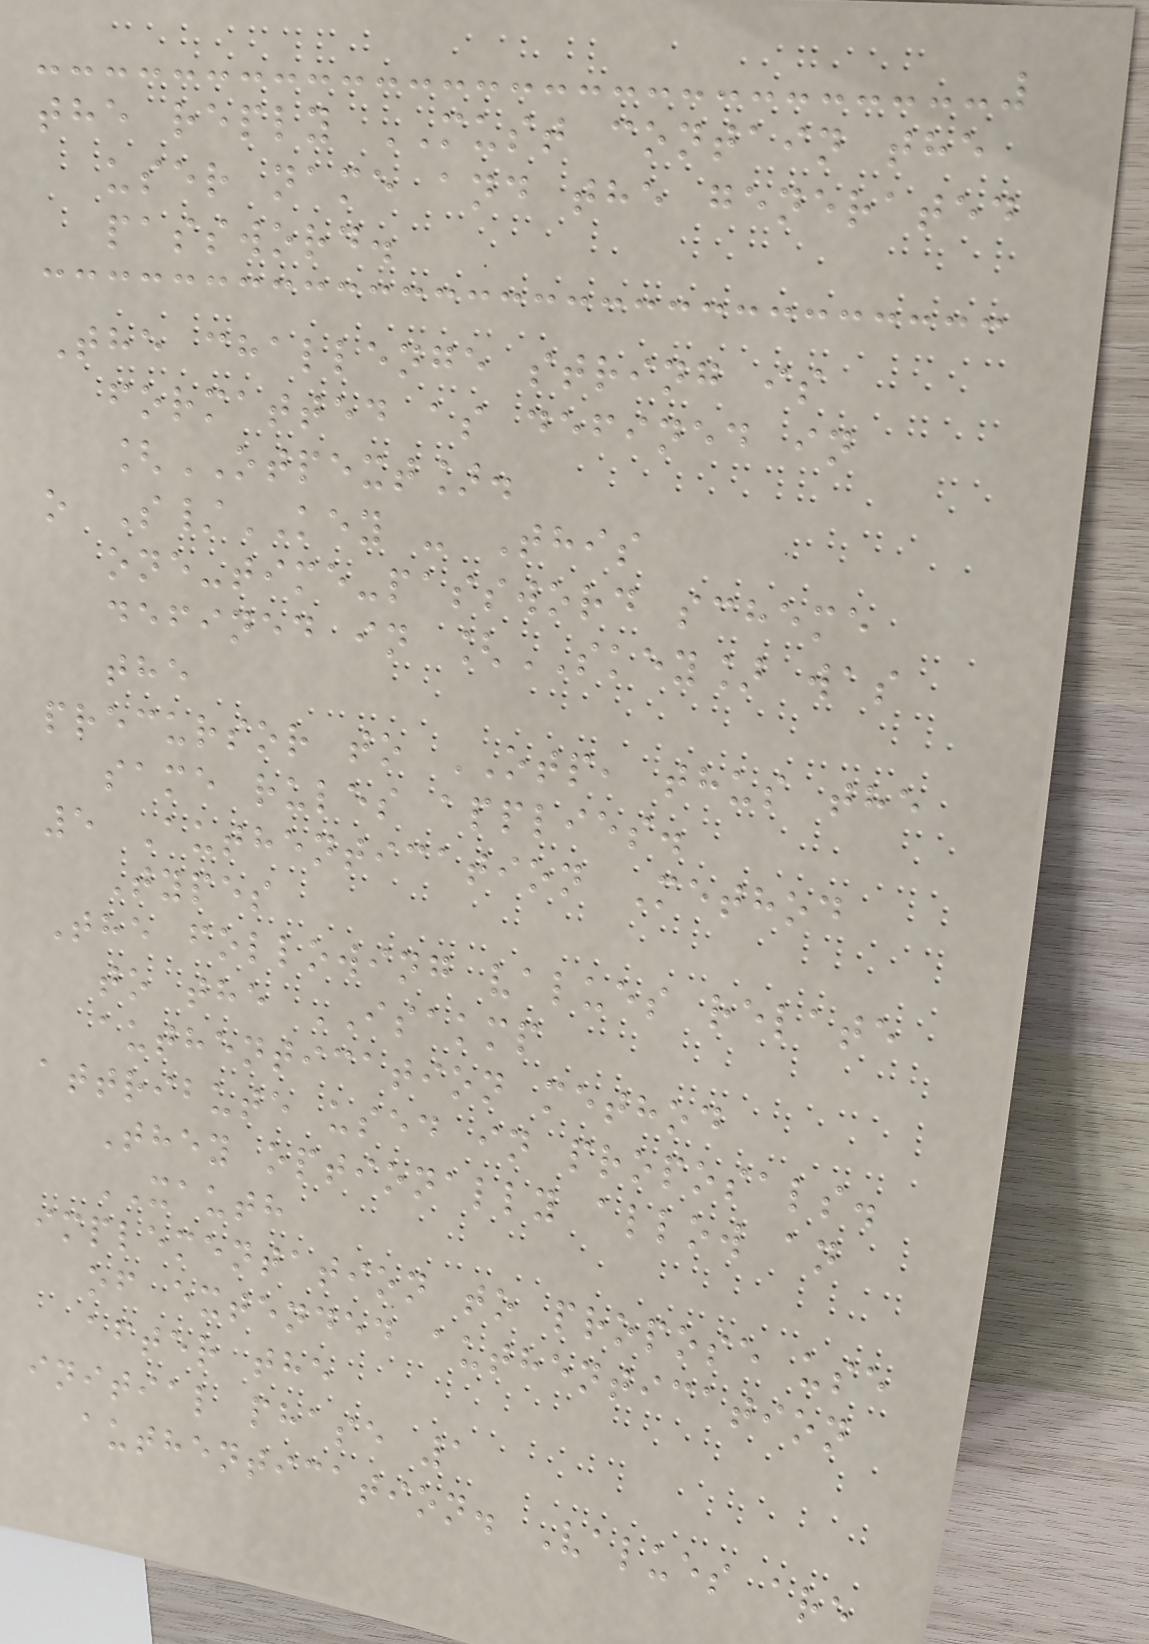the reply MUST contain the
user name and the generated
password.
The challenge string is
formatted as defined in
[OTPEXT].
o S/KEY - This
one-time-password scheme
defined in [SKEY] was
the
precursor to OTP, thus the
same rules applies.
5 Authentication Method
Types
The following values relate
to the ISAKMP
authentication method
attribute used in proposals.
They optionally allow an
XAUTH
implementation to propose use
of extended authentication
after the
initial phase 1
authentication. Values are
